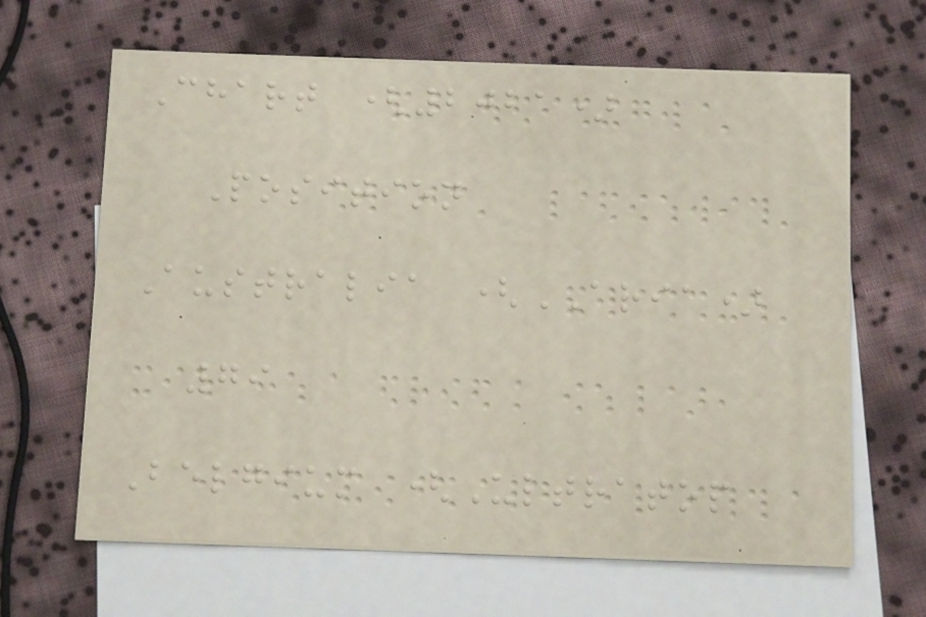Chart (2021)
Position
Australia (ARIA)
79
Belgium (Ultratop
